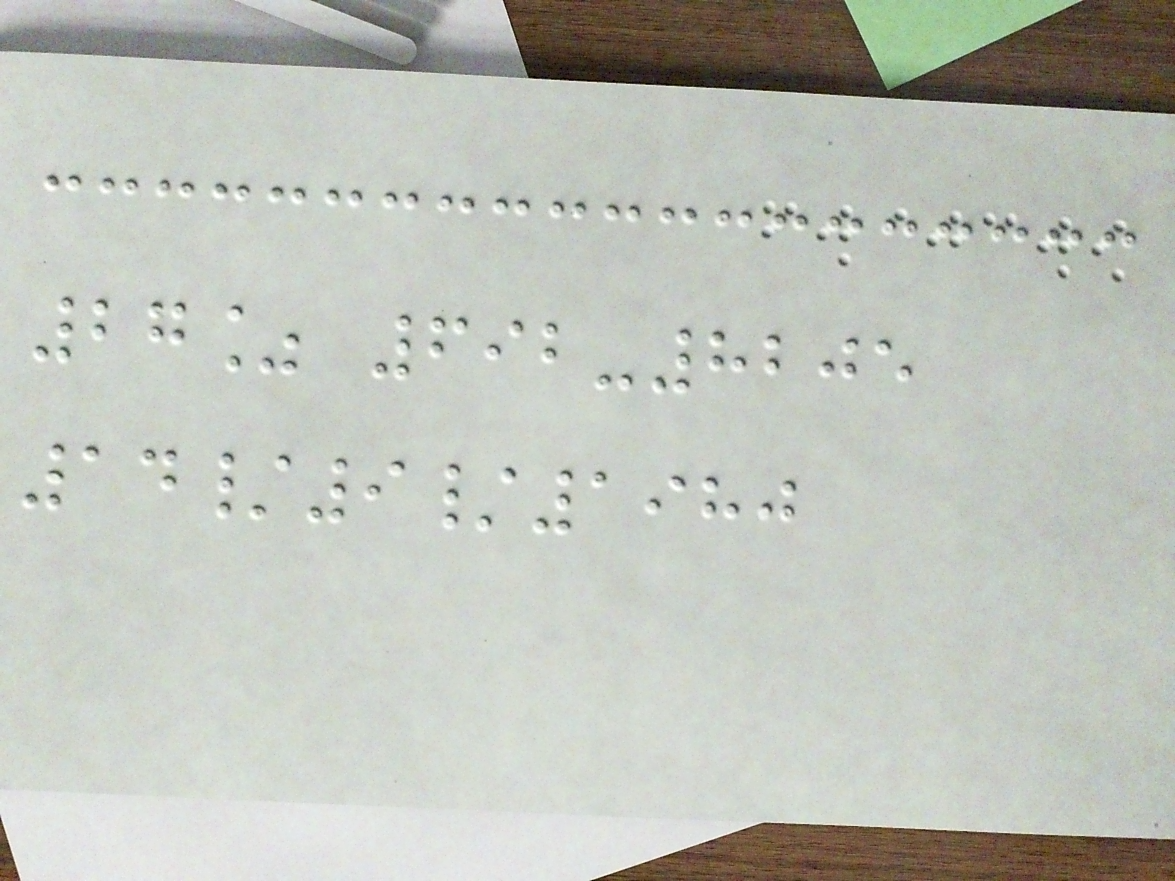27% 692-8205
14/9/1980
